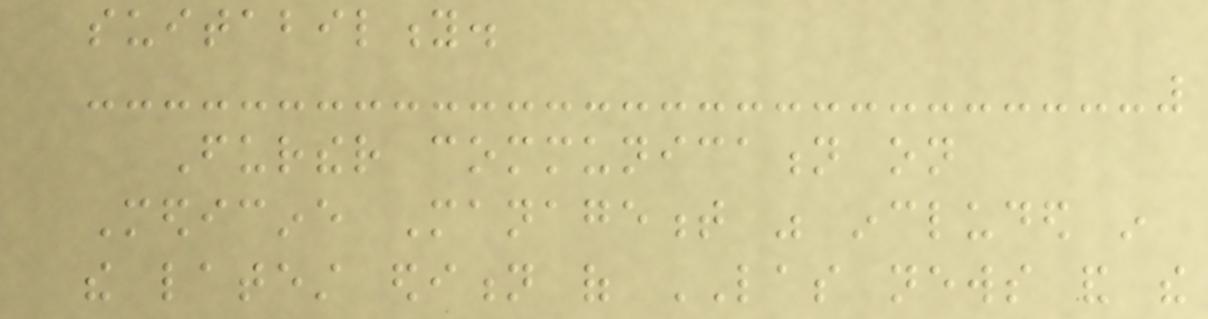suitability.
Further communication on
Medicine Management was included in
the latest edition of LAS news and the
